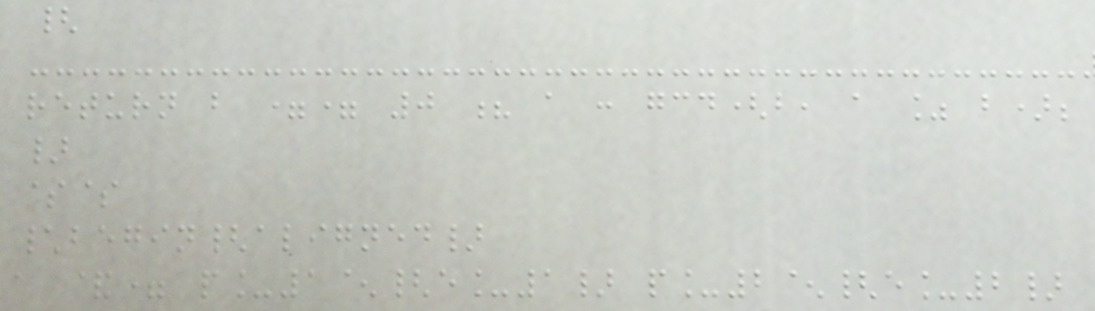{
return b == 0 ? a : gcd(b, a % b);
}
$$
\begin{aligned}
a &= p_1^{e_1} p_2^{e_2}
